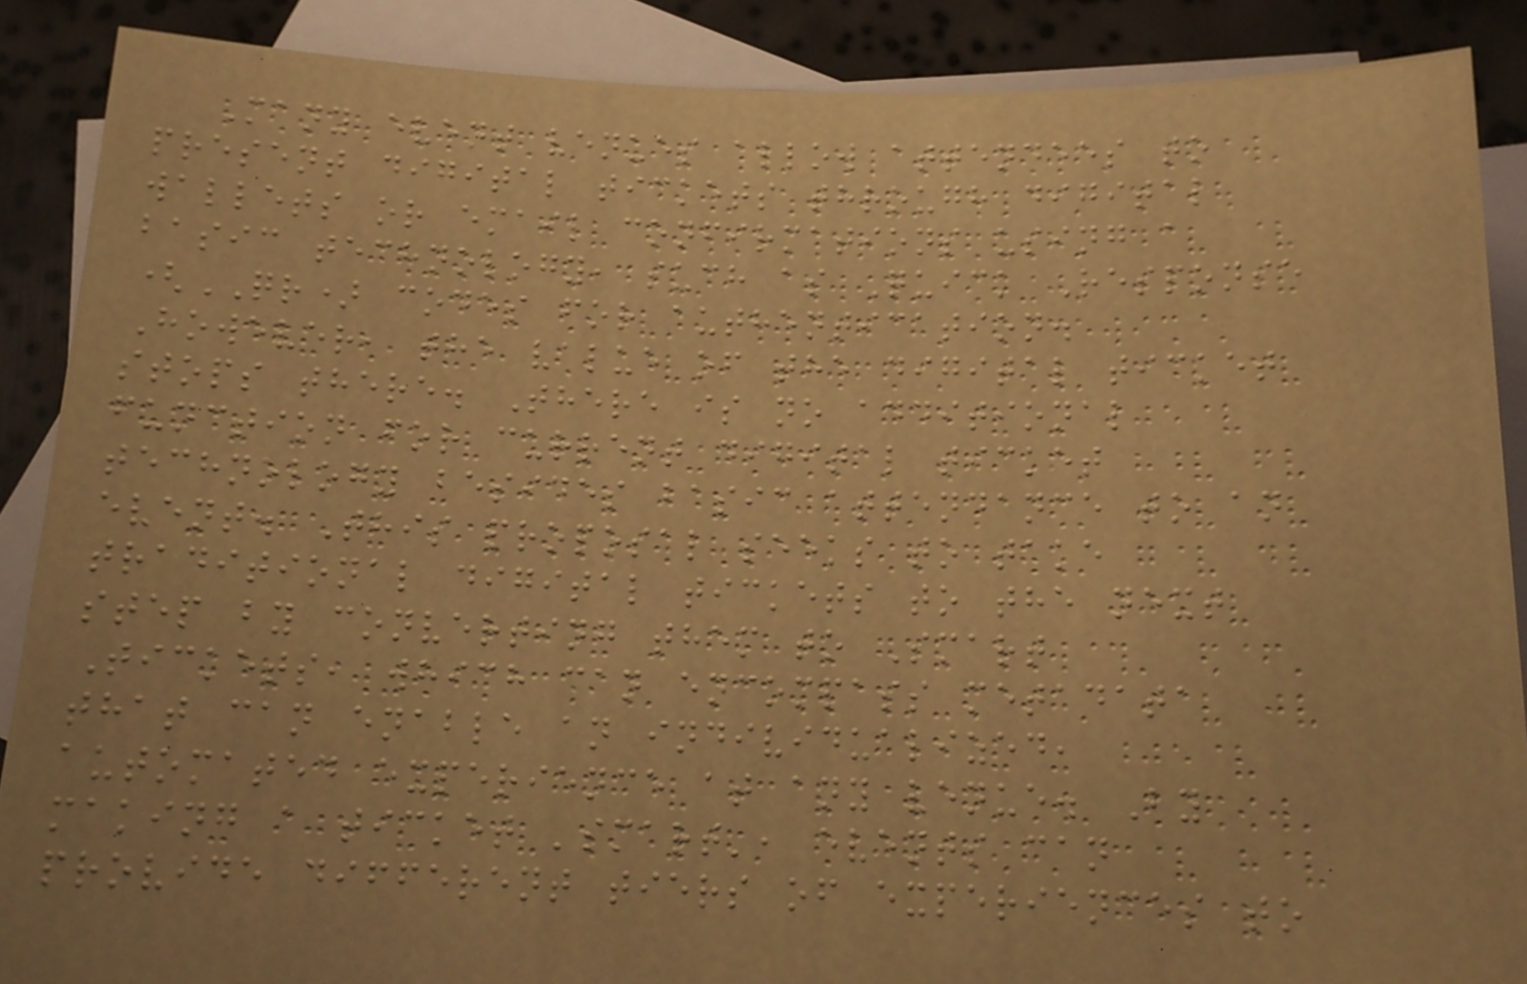Many event venues allow attendees to
present digital tickets through digital
wallets or email confirmations using a
basic technology, such as Quick Response
(QR) codes for authentication.
However, the value of the digital ticket
stops there. There is no additional
function for current digital ticket
technology besides basic attendance to an
event. This proposal seeks to take
traditional digital tickets to the next
step by converting them to Smart
Tickets, which can encompass metadata
that can enable an individualized,
automated experience at any venue. By
making a ticket 'smart', events can
provide different tiers of experiences to
